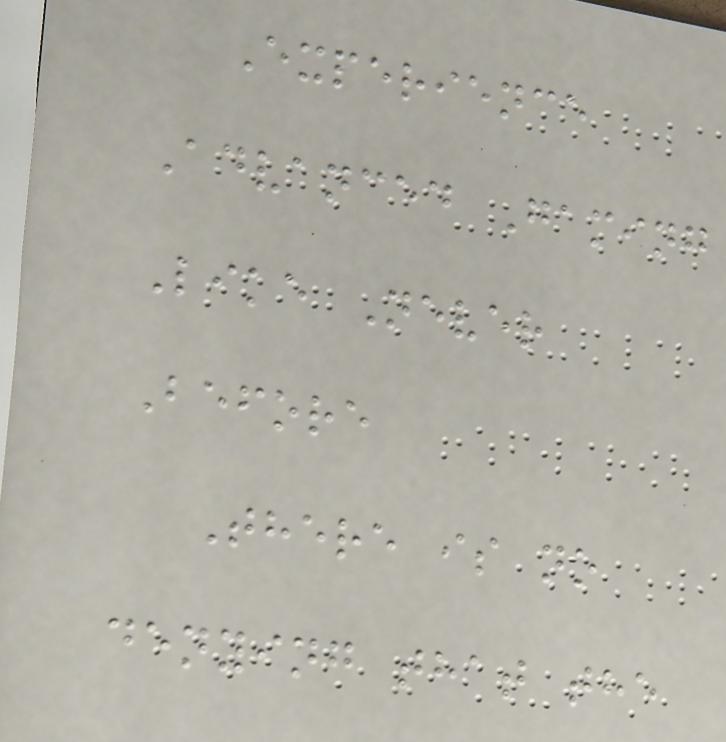Experience
Advanced Gaming
Like Never
Before
There is no
denying that the
